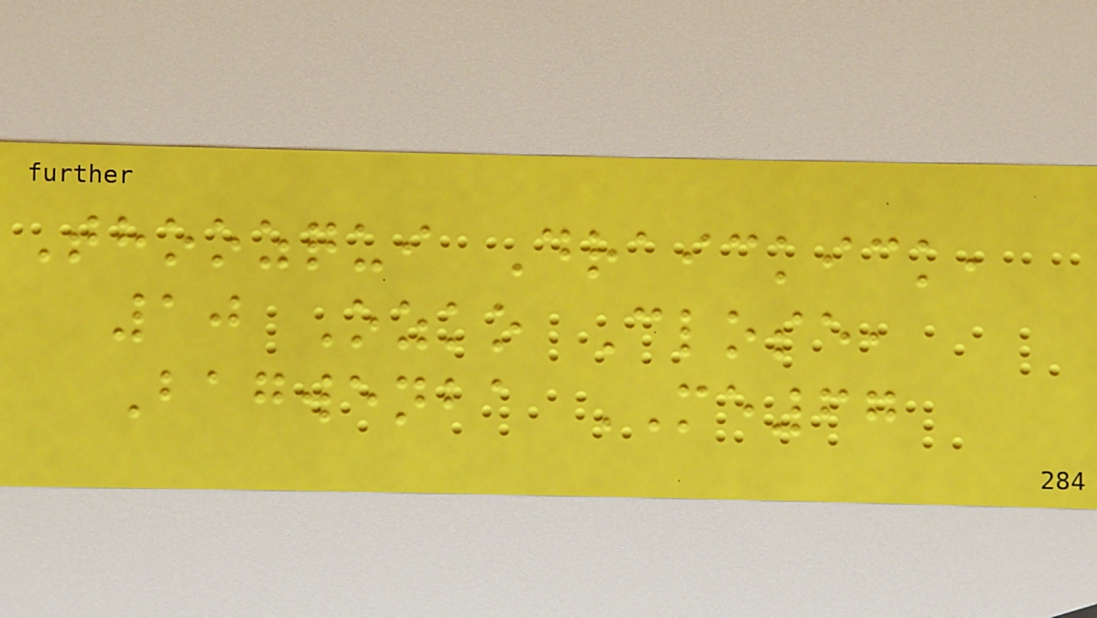Thoozqui Draickick,
10 Ozko Close,
Bagwenba ME67
